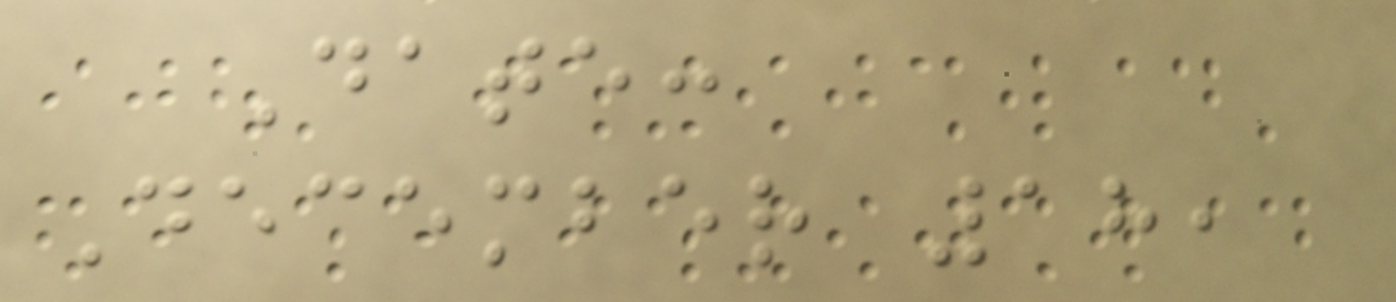Date:
December 18,
